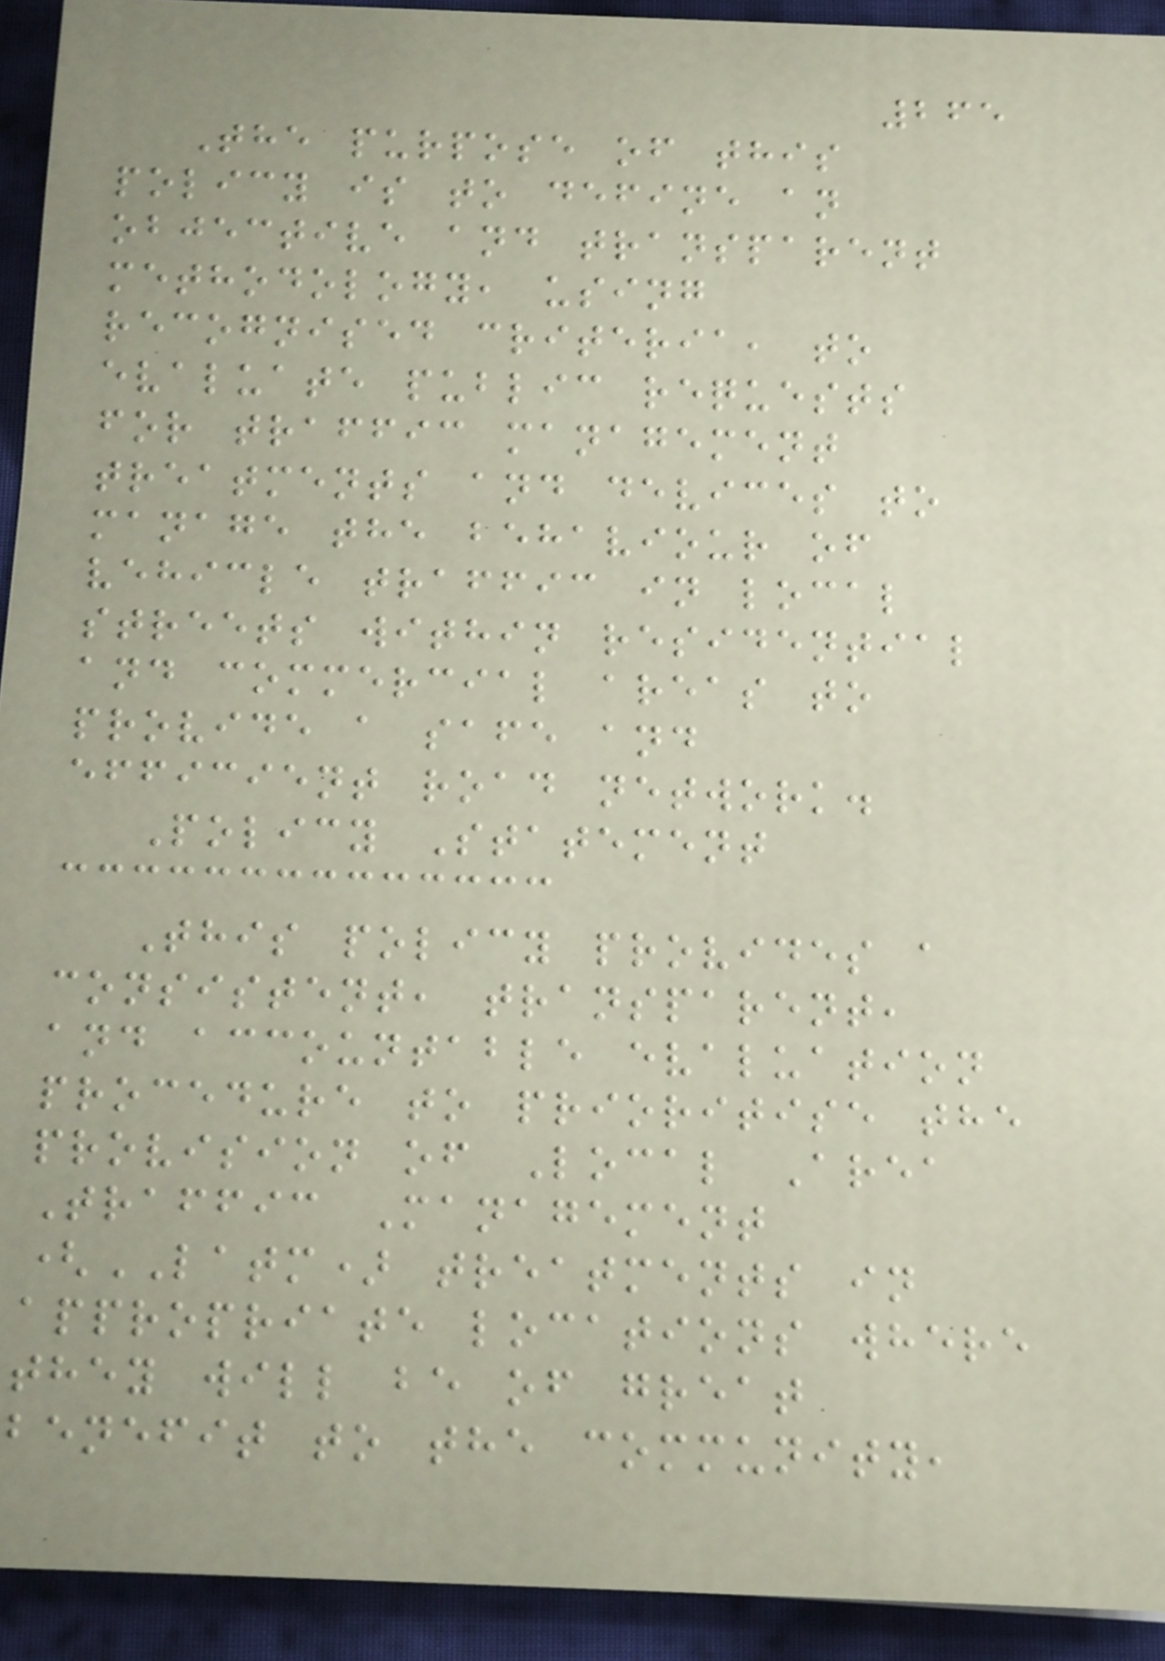265
The purpose of this
policy is to define an
objective and transparent
methodology, using
recognised criteria, to
evaluate public requests
for traffic management
treatments and devices to
manage the behaviour of
vehicle traffic in local
streets within residential
and commercial areas to
provide a safe and
efficient road network.
Policy Statement
This policy provides a
consistent, transparent,
and accountable evaluation
procedure to prioritise the
provision of Local Area
Traffic Management
(LATM) treatments in
appropriate locations where
they will be of great
benefit to the community,
